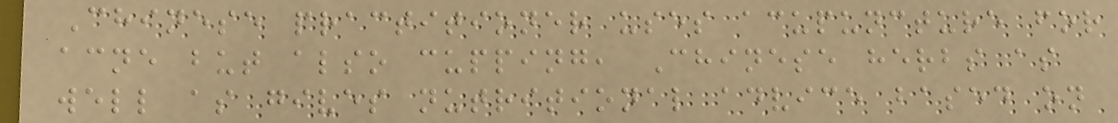Chinese practitioner uses acupuncture for
acne but also cupping, Chinese herbs as
well as gives nutritional advice based on
